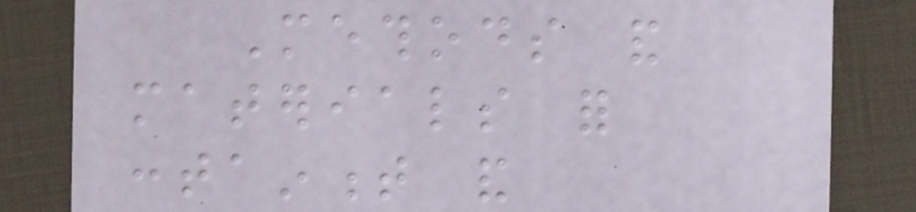Methods and
materials for
containment and
